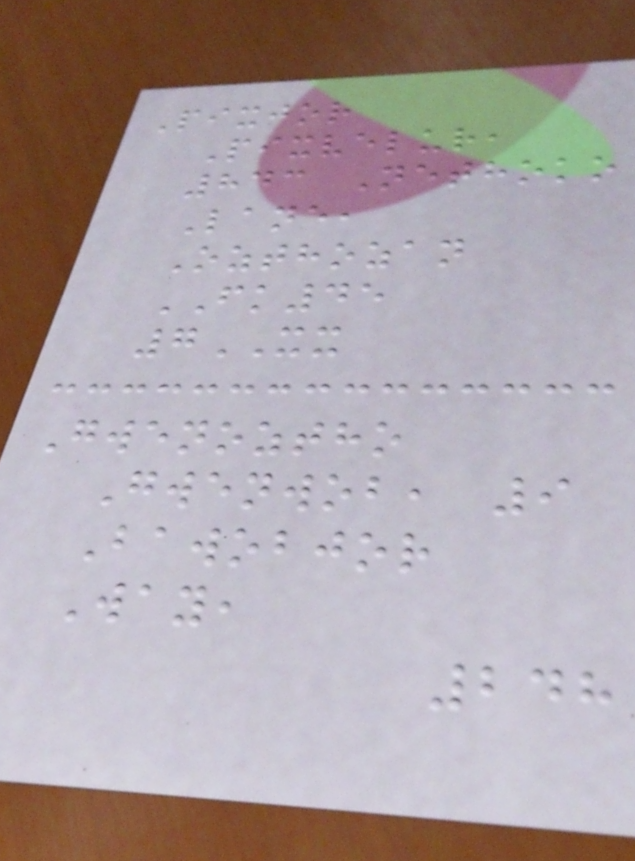Pixjor
Pixvelur,
843 Nethoko
Lane,
Ozthozan
FK45
7XX
Gwenoztho
Gwenwob, 9
Bawobjor
Way,
248
